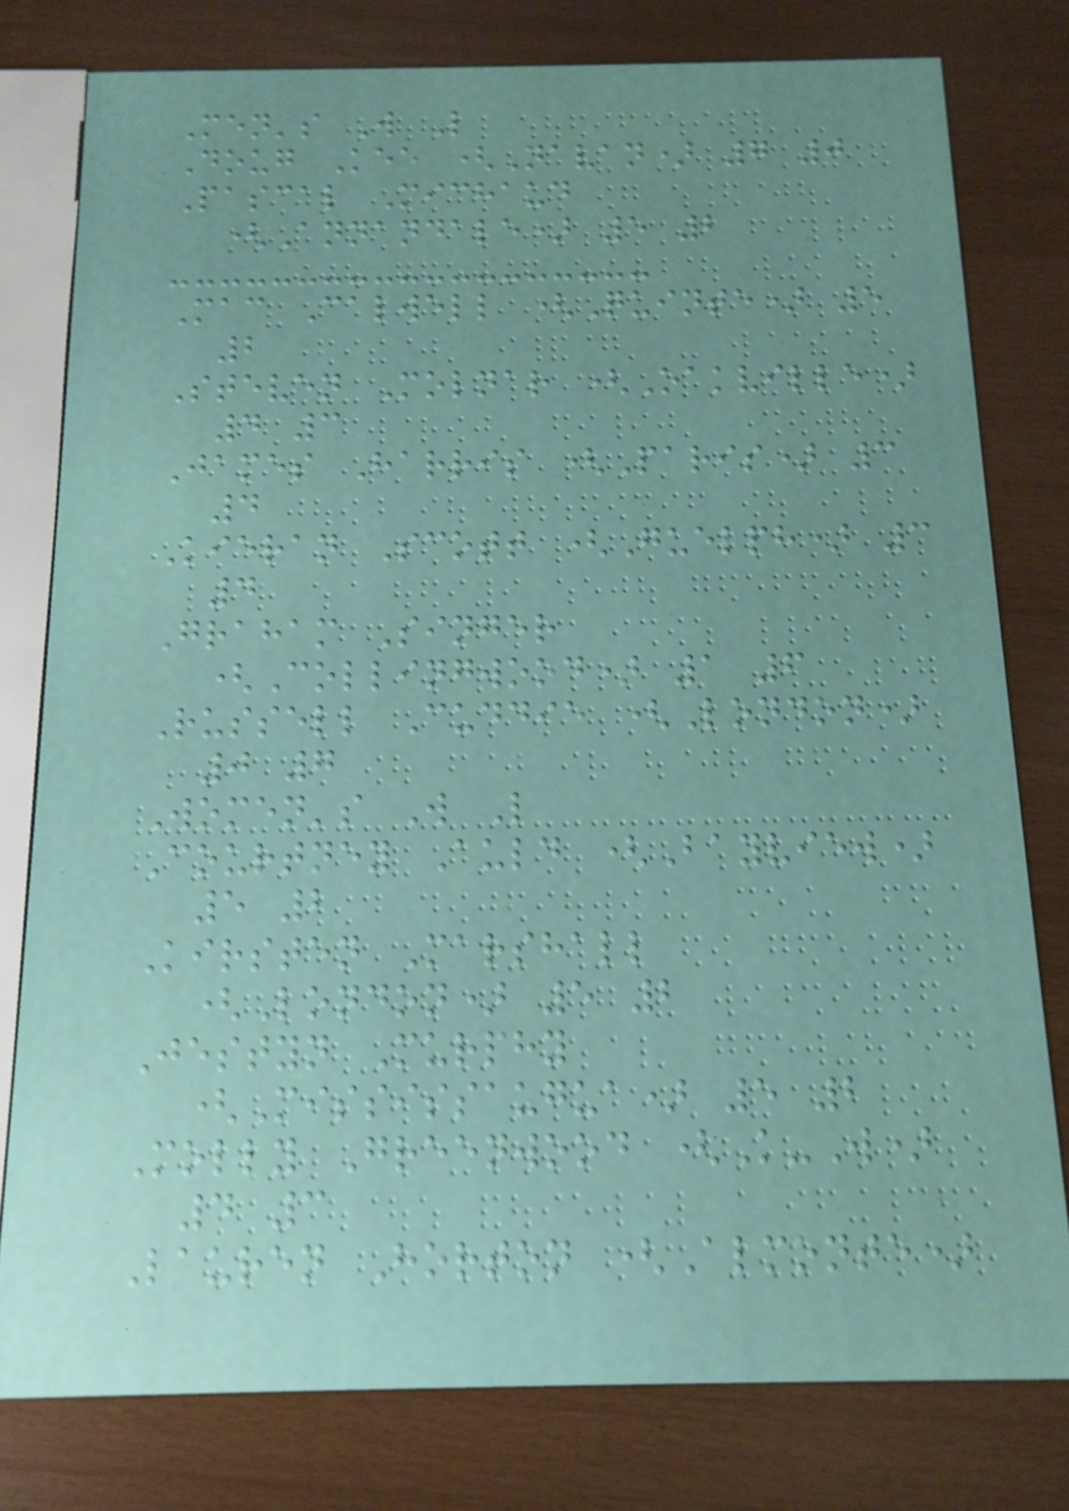Men's W L
Doug Kee (Navan) 7 0
Pascal Michaud
(Annandale) 5 2
Mac Calwell (Quinte) 5
2
Steven Molnar (Oakville)
4 3
James Harris (Paris) 3
4
Kieran Scott (Guelph) 3
4
Graham Singer
(Collingwood) 1 6
Russell Cuddie (London)
0 7
Women's W L
Courtney Auld (Bayview)
5 2
Kirsten Marshall
(London) 5 2
Jestyn Murphy
(Mississaugua) 5 2
Molly Greenwood (K-W)
4 3
Lauren Horton (Almonte)
